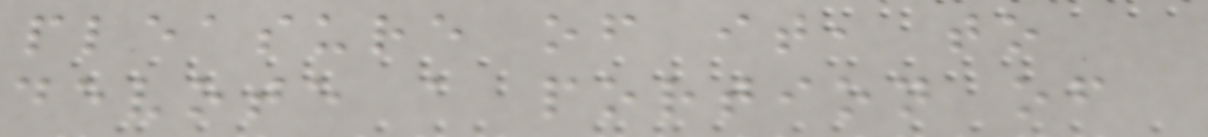pleasure of it, to
devote a portion of
